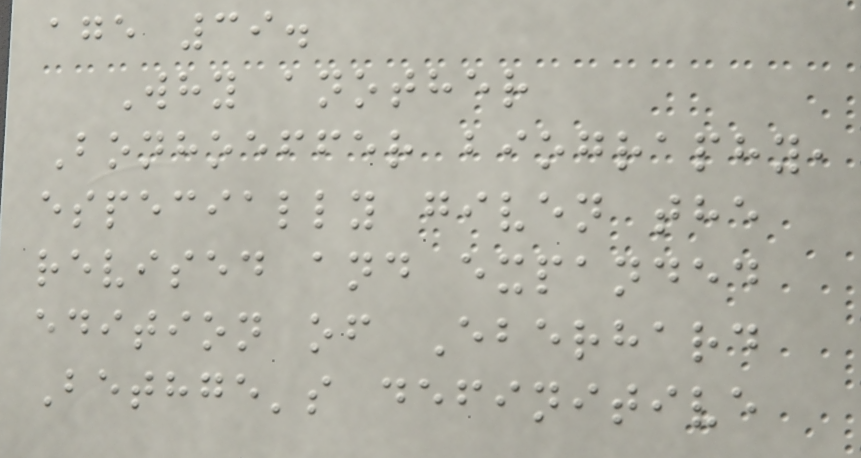age 39.
Why another
Bonhoeffer biography,
especially given the
revised and expanded
edition of Eberhard
Bethge's definitive
